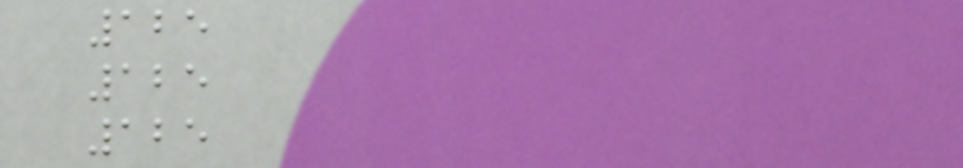125
125
125
